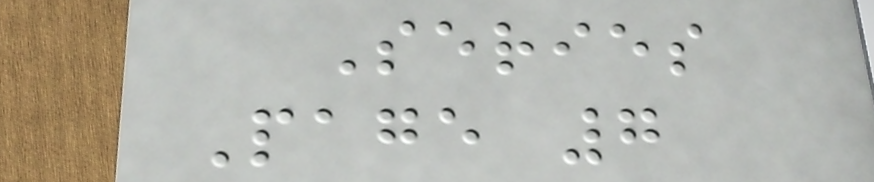Series
Page 7
